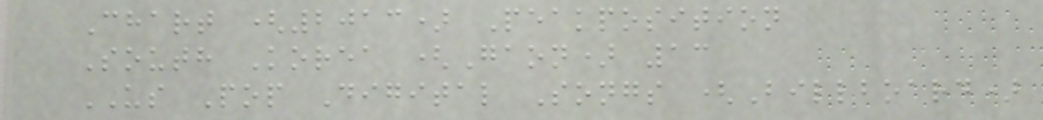Chart (2013) Peakposition
South Korea (Gaon) 13
US Pop Digital Songs (Billboard)
